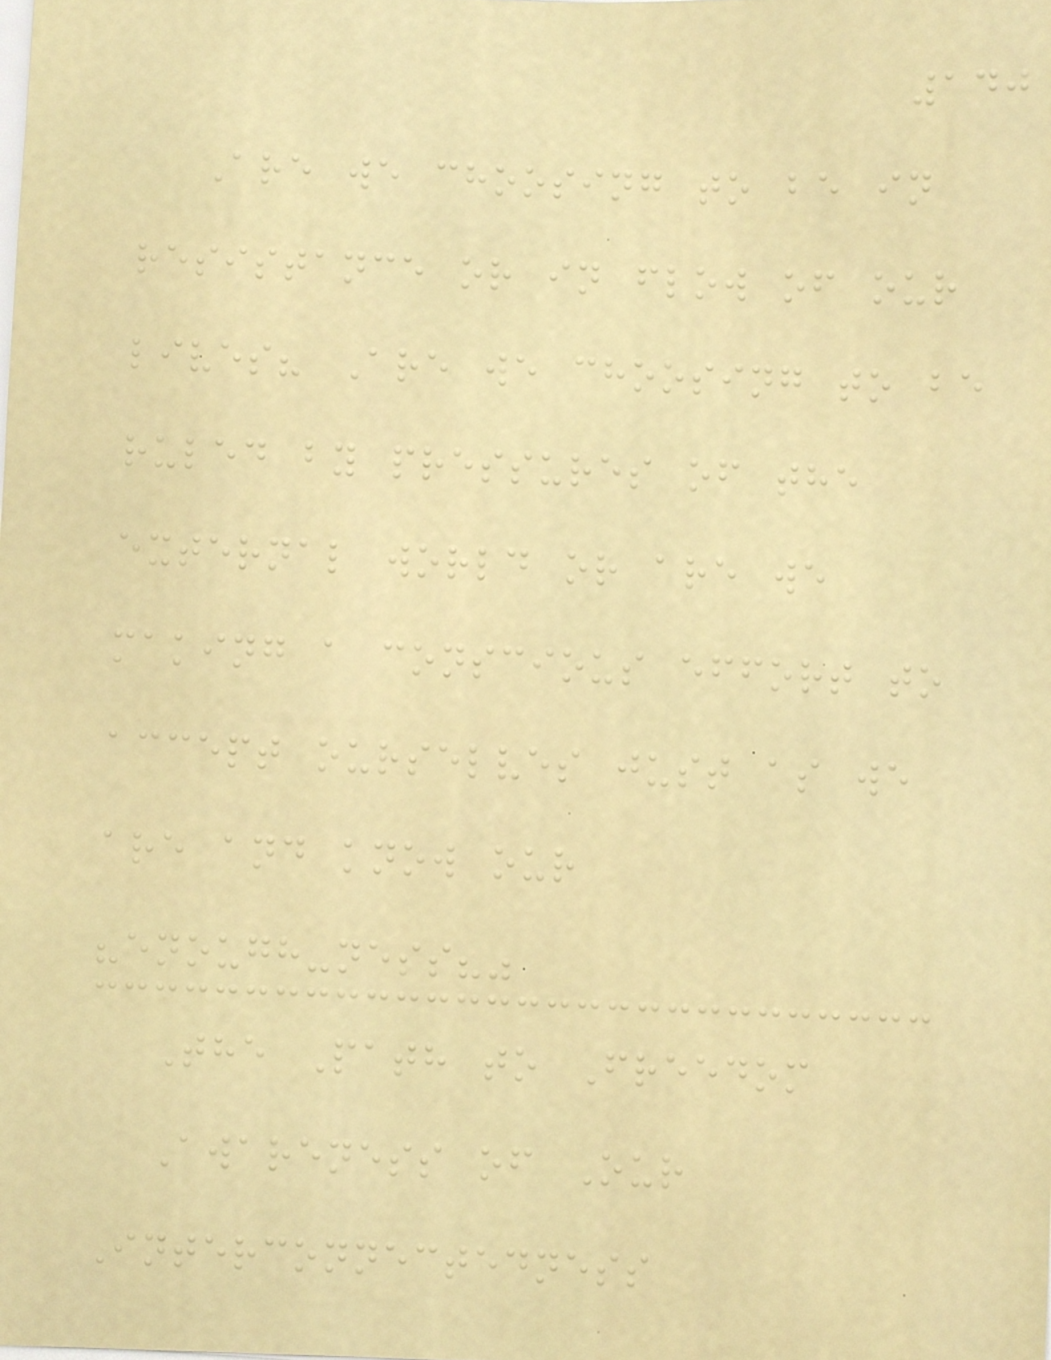140
Are we choosing to be in
resistance or in flow of our
lives? Are we choosing to be
ruled by pressures of the
external world or are we
making a conscious effort to
accept ourselves just as we
are and know our
"enough-ness?"
The Path to Freedom
Awareness of Our
Interconnectedness
